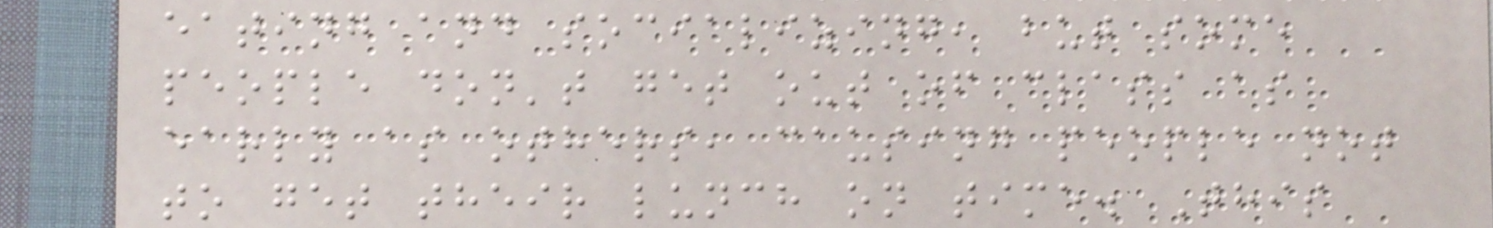eating and socializing, but some
people don't get out of class as
early as others, causing people not
to get their lunch on time. This
